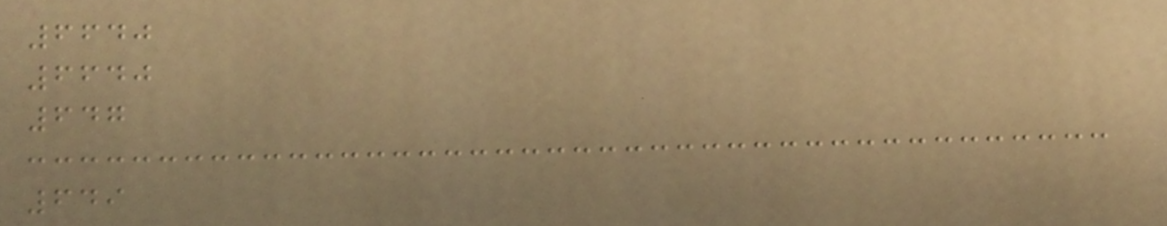6640
6640
647
649
